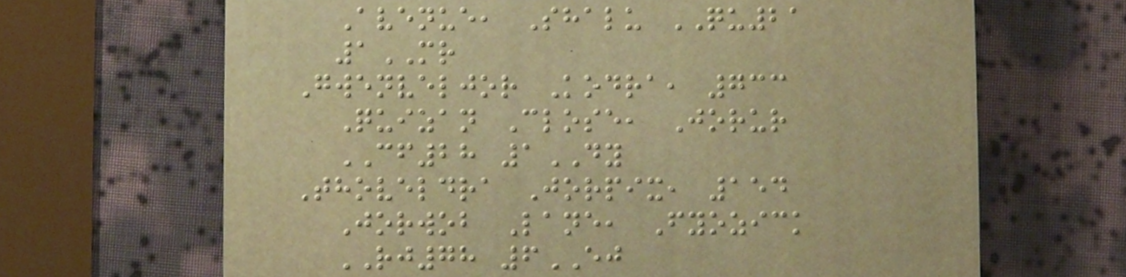Avenue, Shalu QU21
1MR
Gwenveljor Kodra, 733
Quizan Close, Jorur
CF28 1DY
Thoveldra Jorpix, 154
Jorwob Lane, Fyozick
RJ78 6EJ
